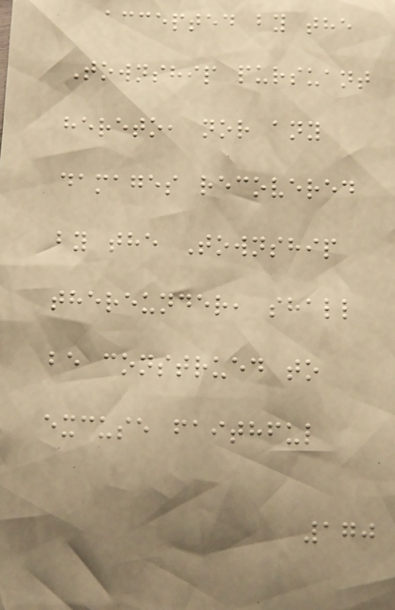accepted by the
Township pursuant
hereto, nor any
damages recovered
by the Township
thereunder, shall
be construed to
excuse faithful
170
